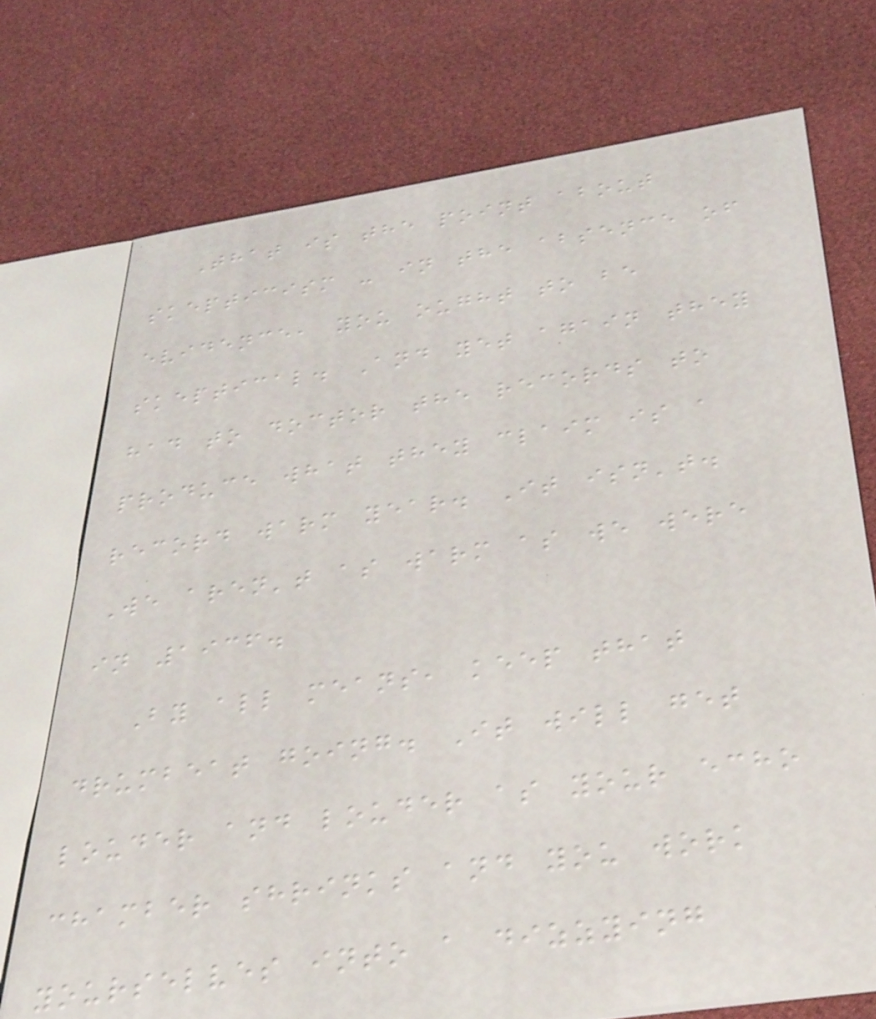That is the point about
skepticism - in the absence of
evidence, you ought to be
skeptical. And yet again they
had to doctor the records to
produce what they claim is a
record warm year. It isn't.
We aren't as warm as we were
in 1936.
By all means, keep that
drumbeat going. It will get
louder and louder as your echo
chamber shrinks and you work
yourselves into a dizzying
